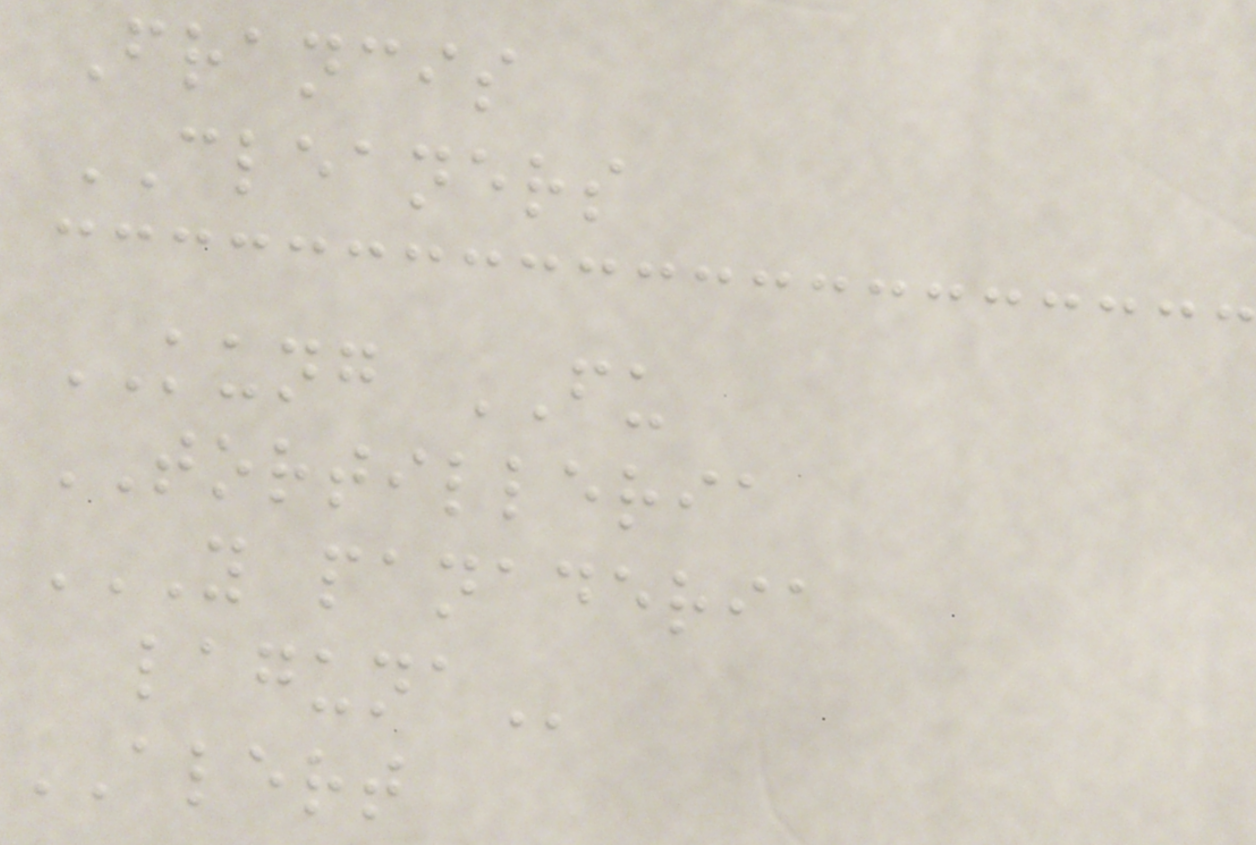Francis
CLEANERS
KUNG FU
TORTILLERIA
Y PANADERIA
LAGUNA
ALERT
